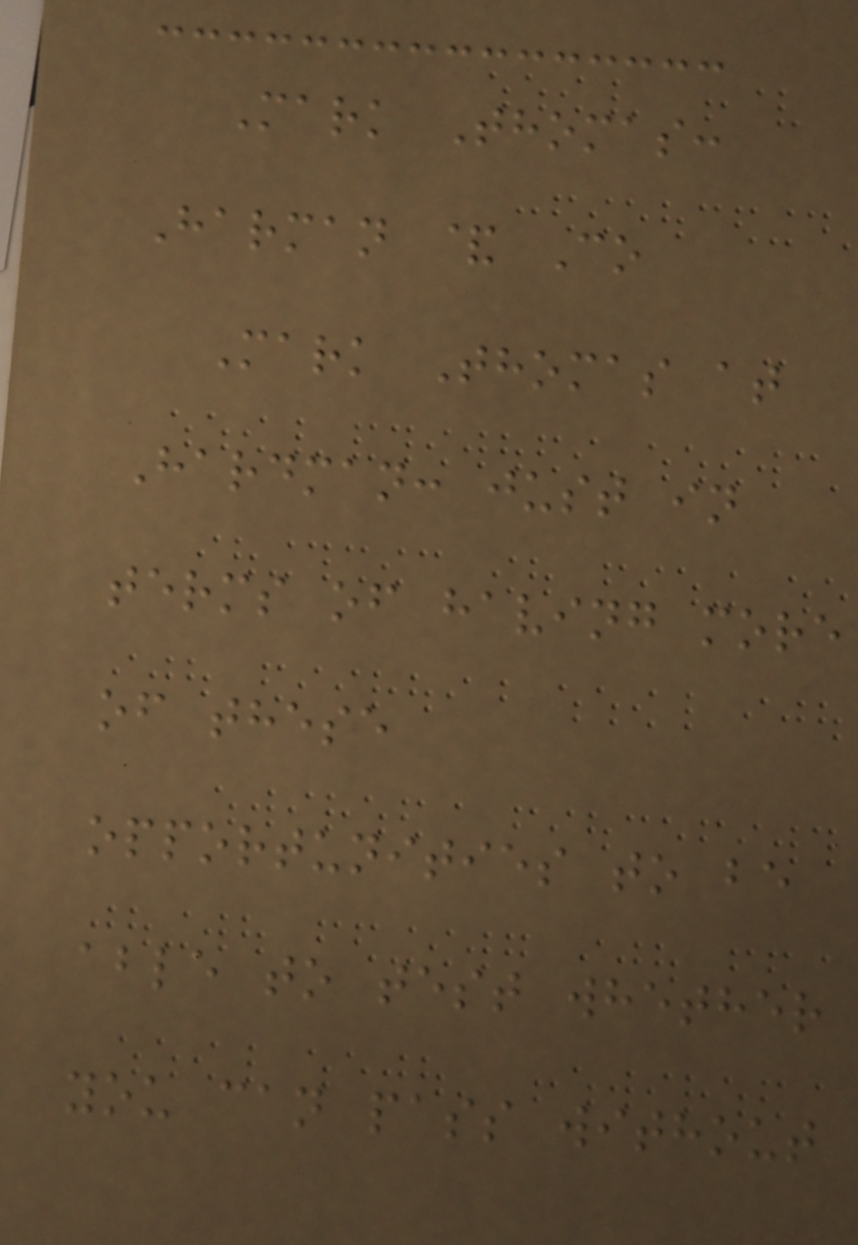Mark Thomas:
Harman & Co
Mark Thomas at
Hardman: just in
terms of having more
of these
opportunities to be
able to test whether
you can pass without
